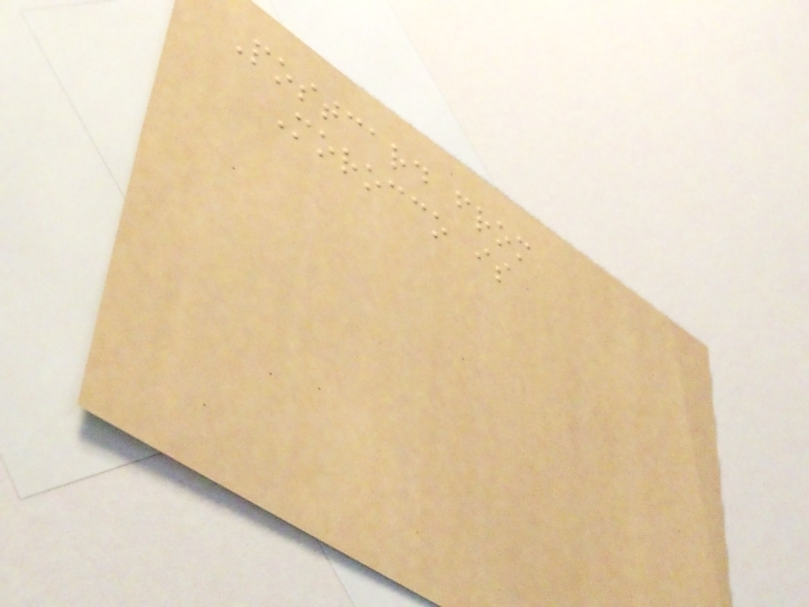Postcard from
Morocco is
